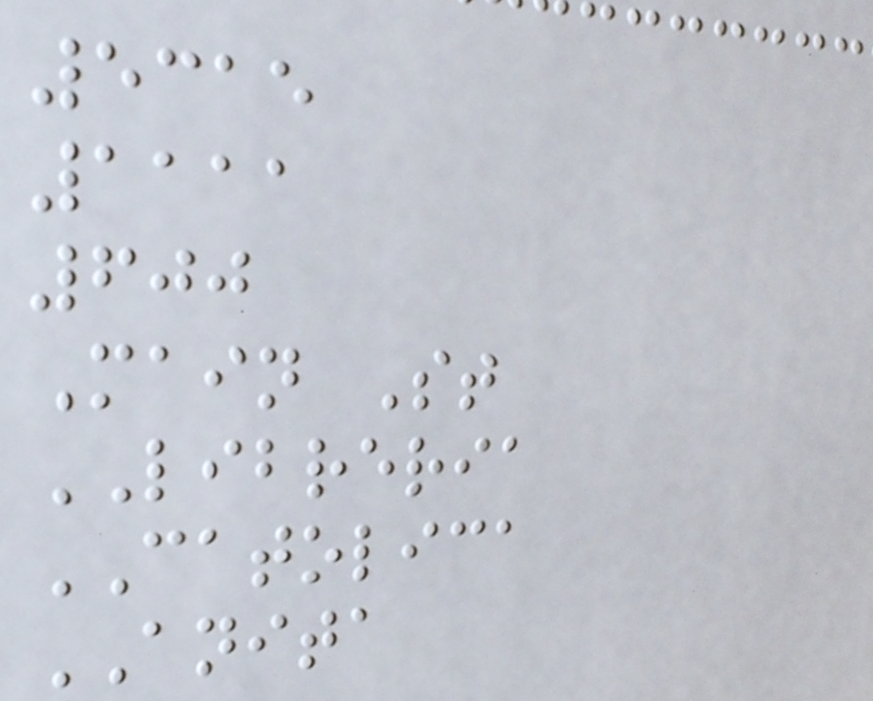5315
1111
600
Main St
LIBRERIA
CATOLICA
ANITA
